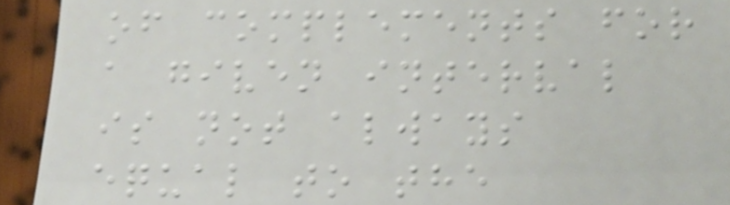of complements for
a given interval
is not always
equal to the
